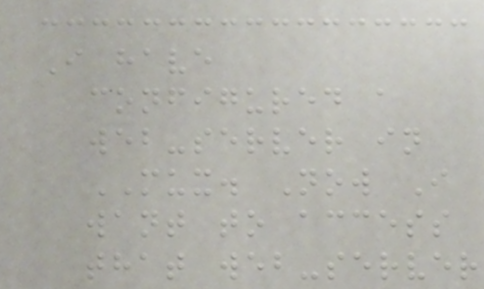I have
configured a
web-server in
MUX. Now I
want to access
that web-server
